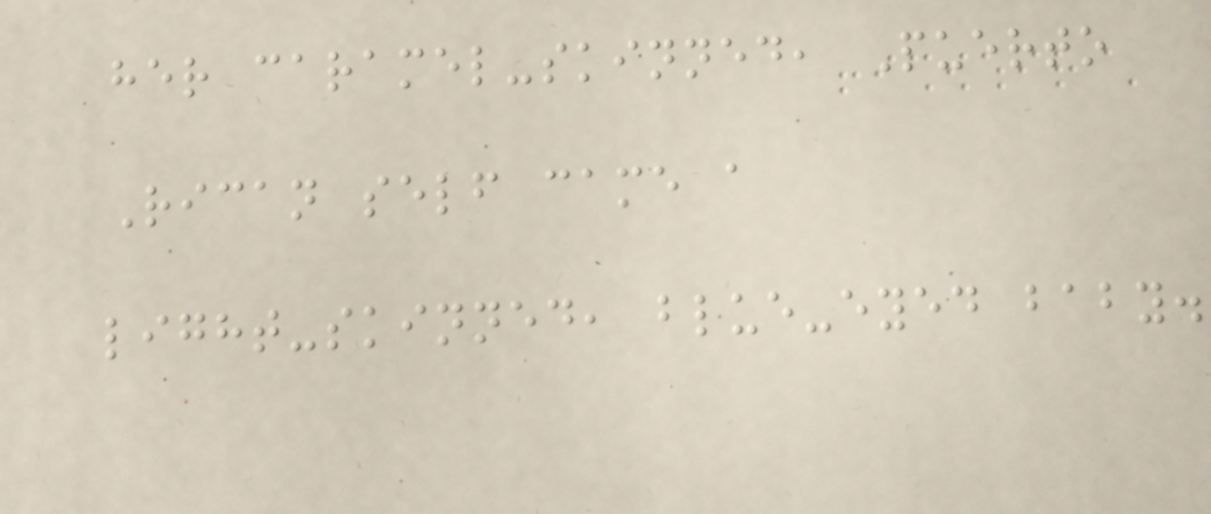her caramel-skinned, Puerto
Rican self came a
light-skinned, blue-eyed baby.
